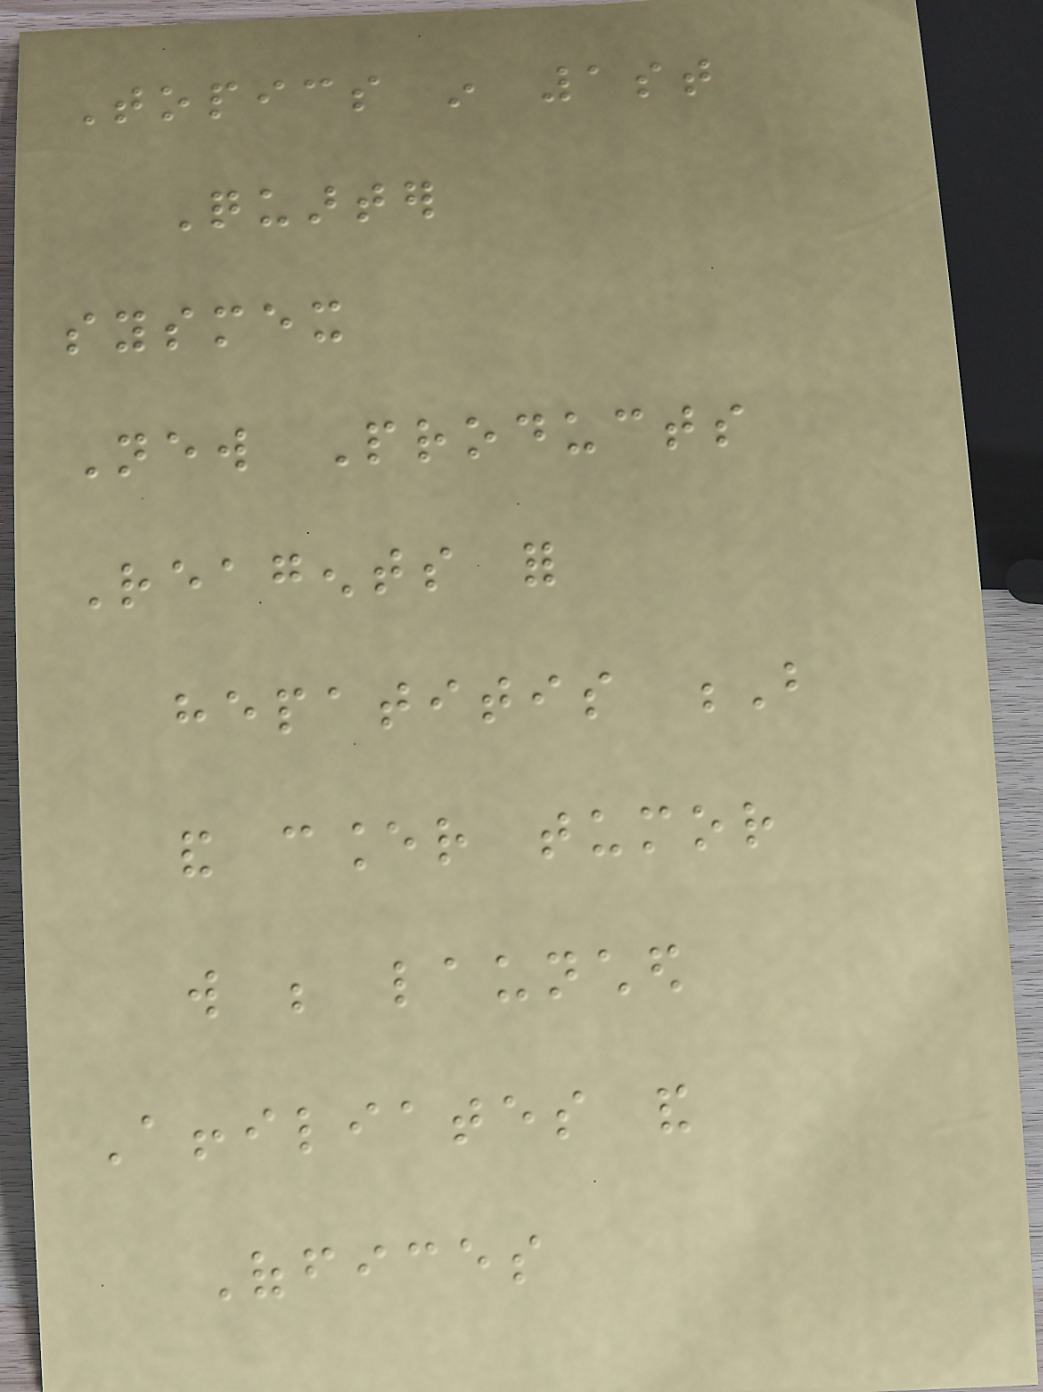Topics in 1st
Quarter
sysmex
New Products
Reagents for
hepatitis B
and cancer tumor
will be launched
Affiliates and
Offices
